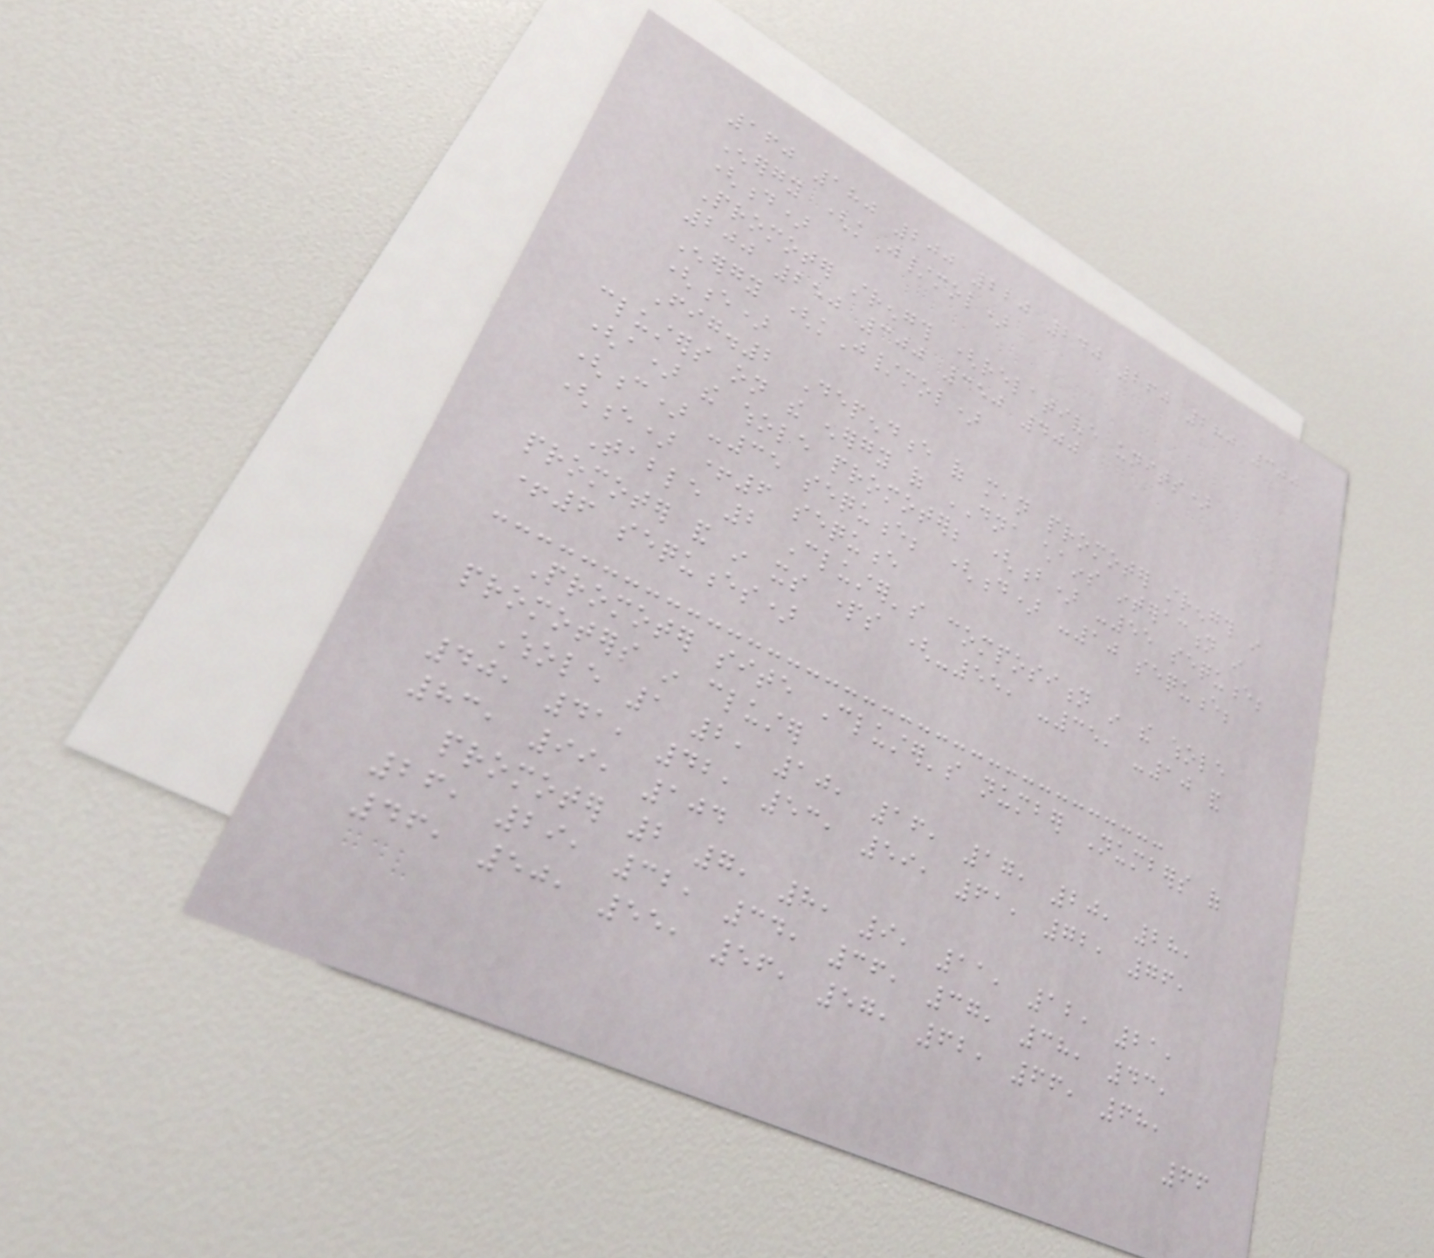160 180 200 220 240 260 280 300
Energy (kJ/mol)
(d)
Promoter strength (relative units)
200 250 300 350 400
Energy (kJ/mol)
(e)
Fig.2 Dependence of mean promoter strength in
clusters on the energy of DNA chains interaction in
(a) the whole promoter; (b) -55 sequence;
(c) -35 sequence; (d) -10 sequence;
(e) +6 sequence
Table 2 Cluster's composition in the whole
promoter and in its parts (-55, -35, -10 and
+6 sequences)
Promoter site Cluster's number Numbers of
promoters in cluster
Whole 1 2, 10, 16, 17, 20, 28,
40, 41, 42, 53, 59, 61, 72, 76,
83, 99, 104
promoter 2 7, 8, 9, 11, 12, 21,
26, 29, 32, 34, 36, 37, 38, 43,
46, 50, 55, 56, 57, 62, 66, 68,
66
